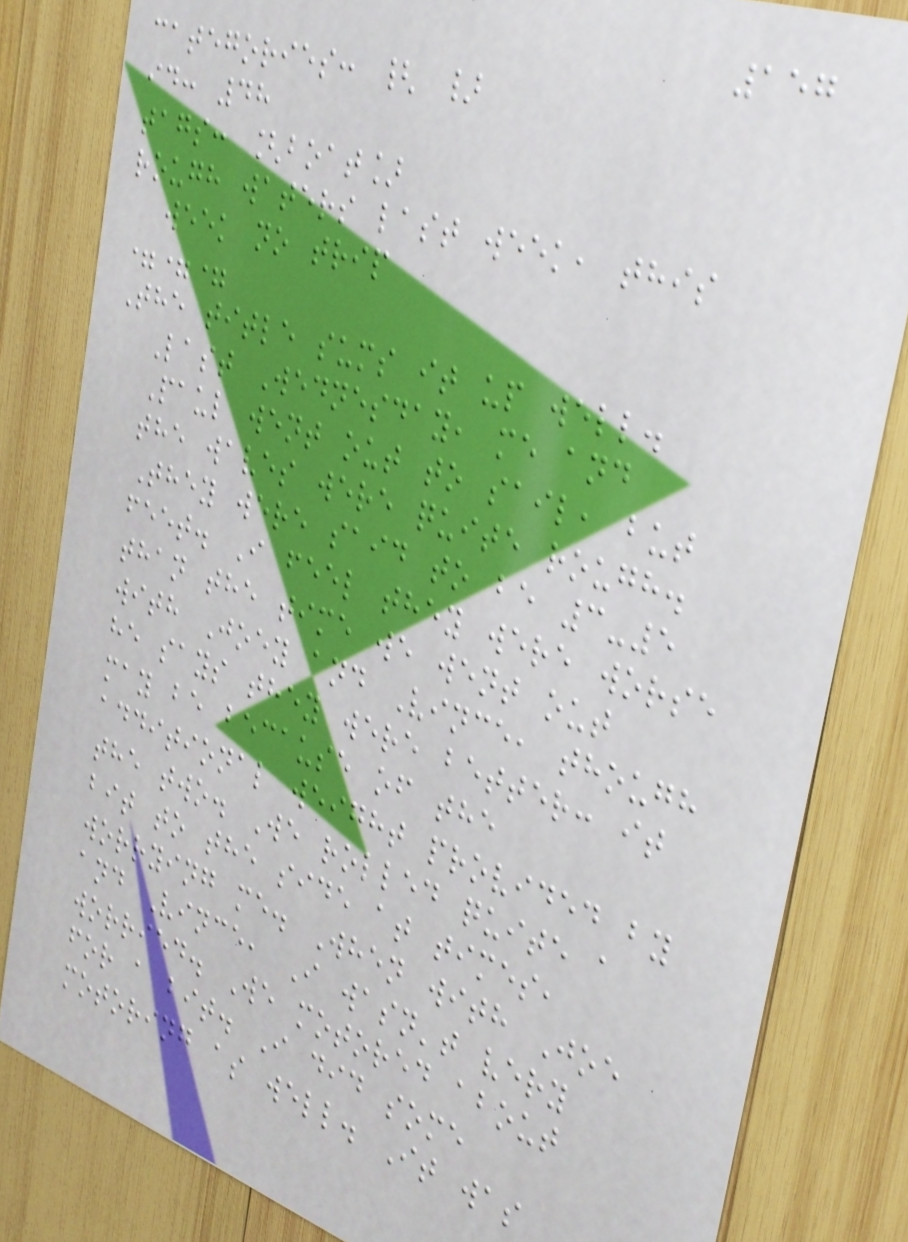157
categories: { }
id: 48
tags: [boat]
rough waters last week, this
week no trip
===
The title sums it up well.
Last Wednesday, me and
Paul went out to sail, but
the waves were quite rough.
They were said to be 3-5
feet. I feel they were worse
than the time we went out
with Joey and Vince, though
he says they were better: it
may be because of the
additional weight provided by
the two. We rolled quite a
bit to the side at times,
worrying me. When with Joe
and Vince, I wasn't very
worried. We motored about
for a bit. I did some
motoring as well. It was
